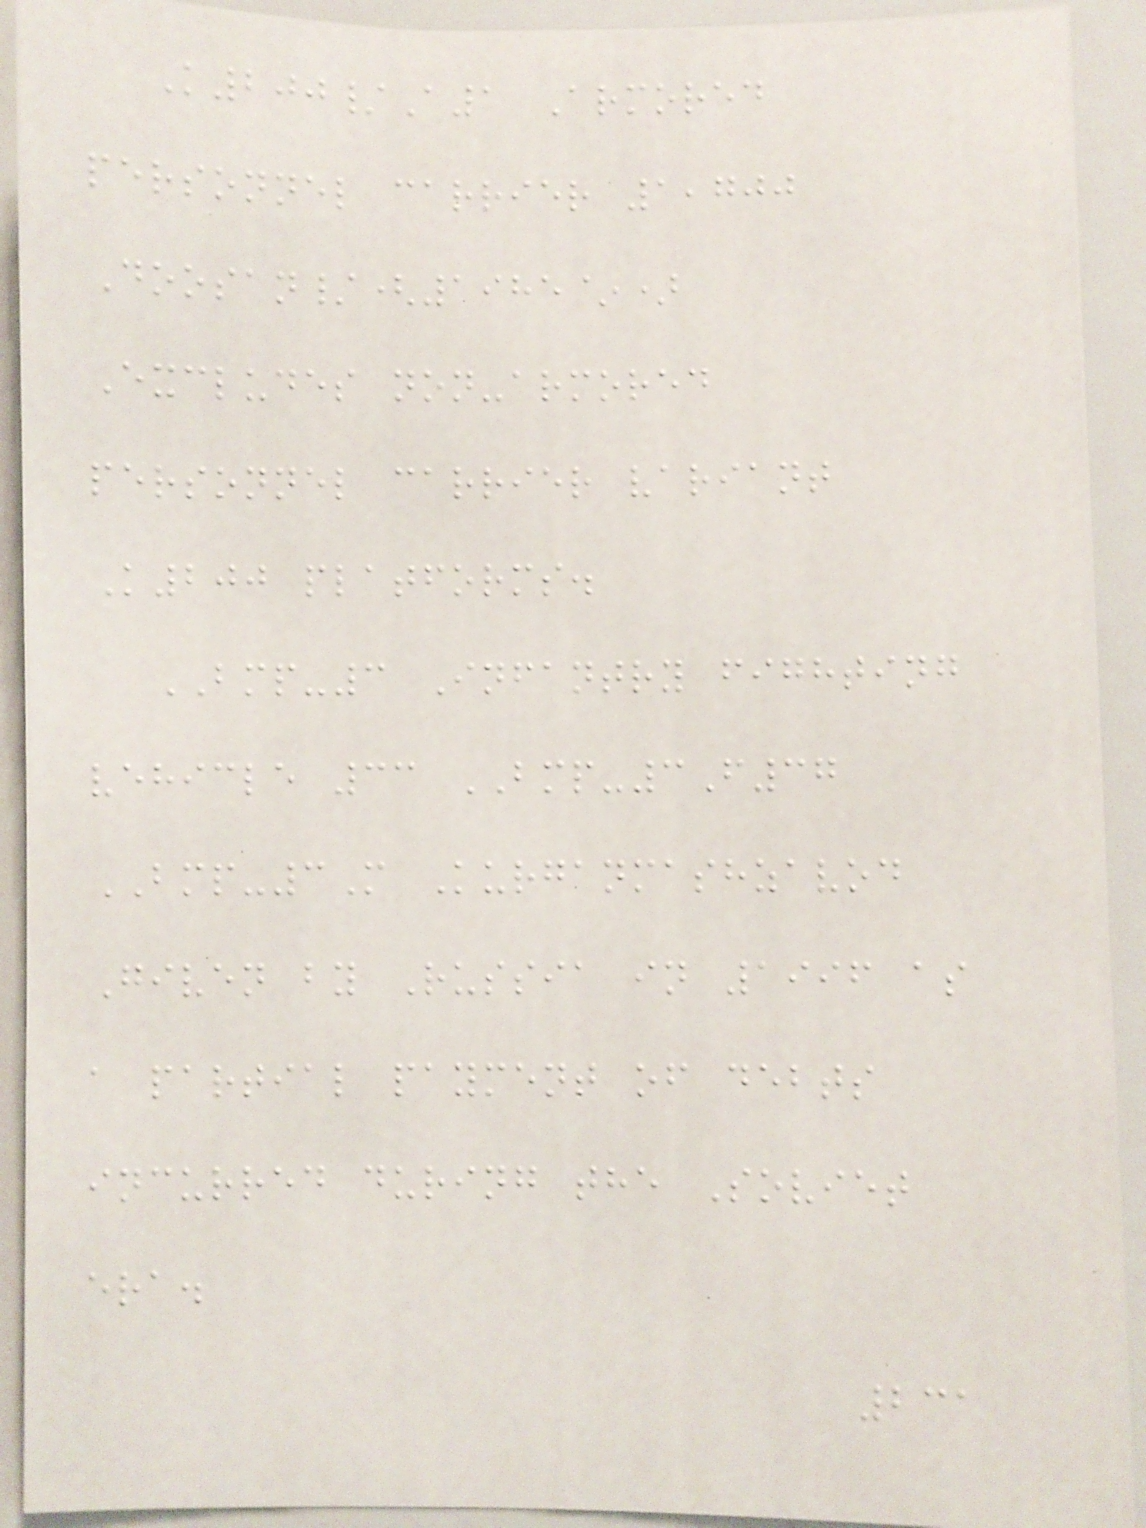K200/A1 Armored
personnel carrier 1,700
Doosan/(1985~)
Excludes non-armored
personnel carrier variant
K200 platforms.
BMP-3 Infantry fighting
vehicle 33 BMP-3F37
BMP-3M Kurganmashzavod
Given by Russia in 1996 as
a partial payment of debts
incurred during the Soviet
era.
231
